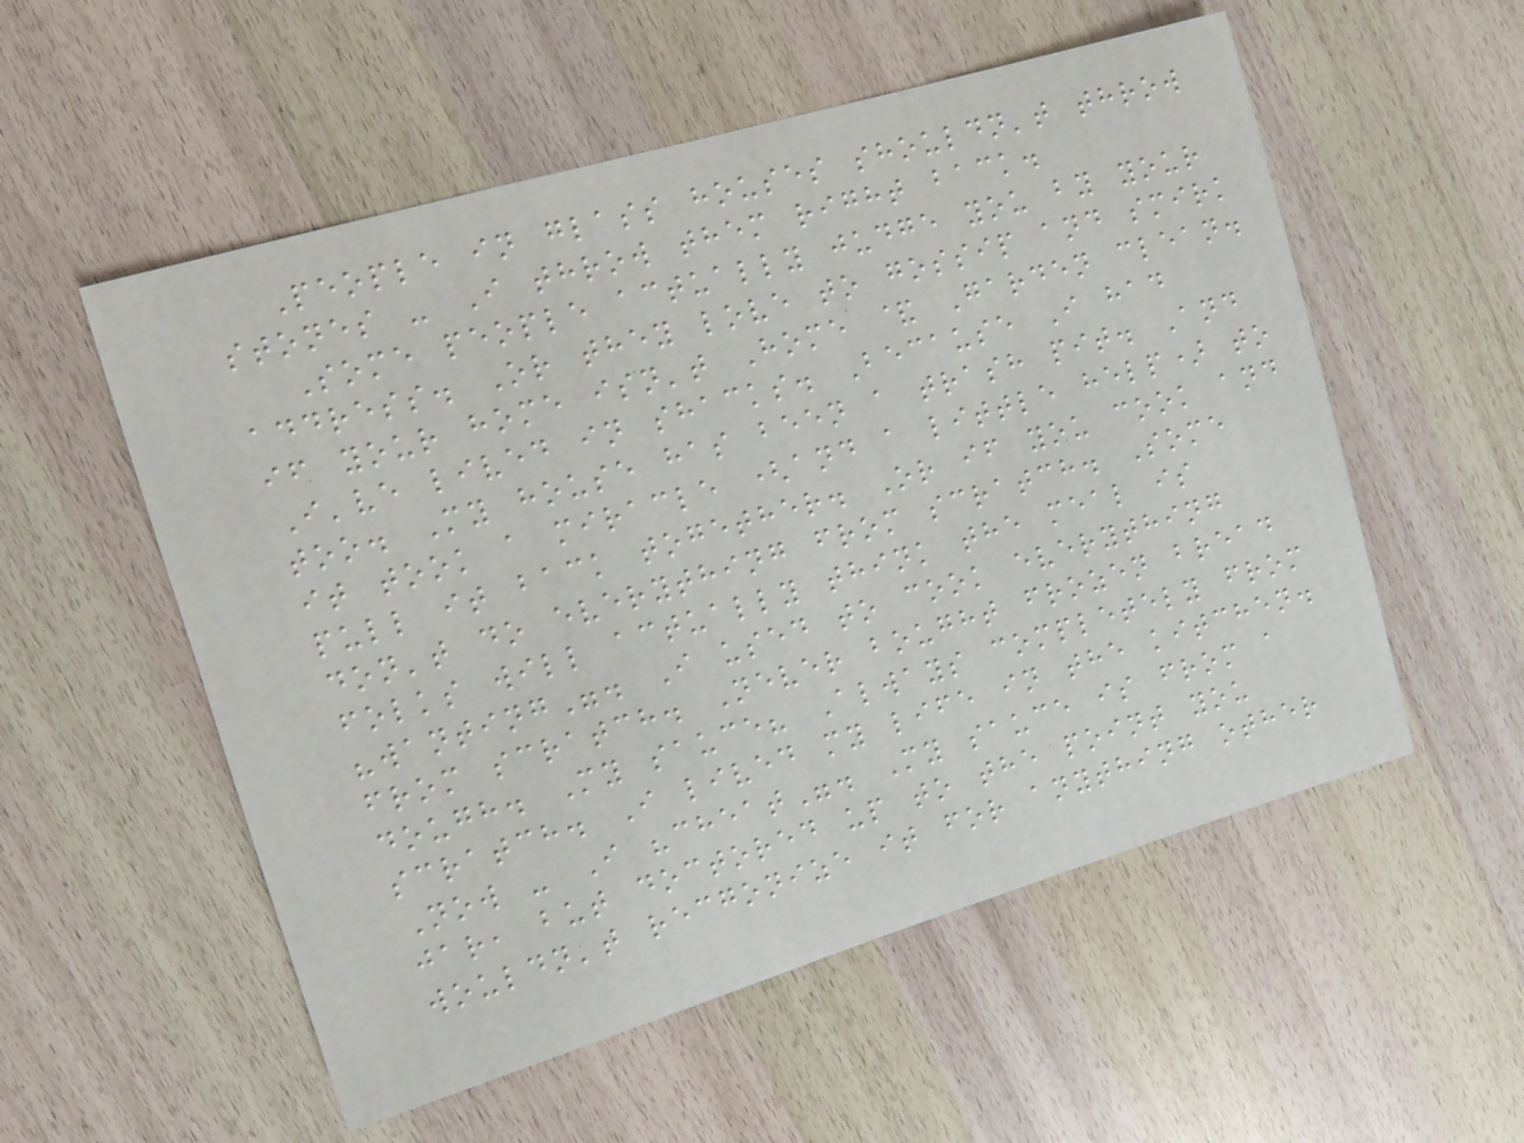People in glass houses shouldn't throw
stones - I throw them right back.
Some people actually judge you by your
address. Or they love to gossip and smirk
if your home isn't Home & Garden clean.
I've lived in shacks. Because I had
too. My house has been a trash pit. And
it took a miracle (and a little help) to
pull it back together. Or if you cook and
don't do everything from scratch. Some
folks will actually think the meal is
"wanting". I used to cook everything
from scratch. Never bought frozen bread
dough. My sauce? Always completely from
scratch. I lived my life in the kitchen.
Now - I "cheat". My sauce is from a
jar, but doctored up to the point you
wouldn't recgonize it for anything other
